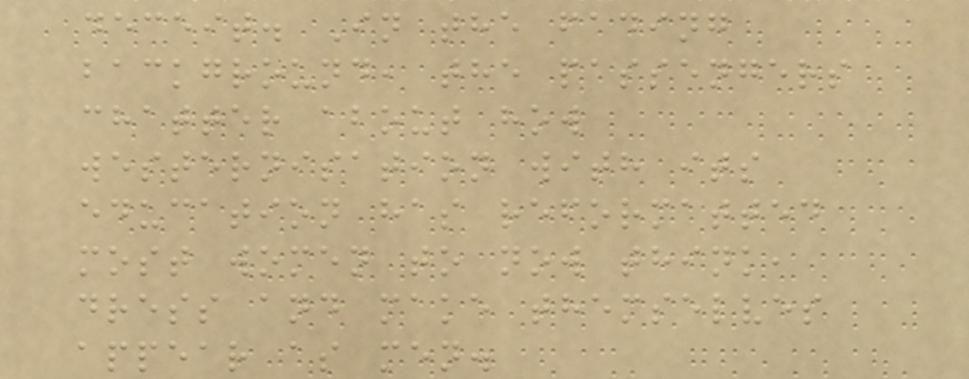deceit. In the fading
background, the passengers
chatter about how
westernisation with its
education has reformatted
most women to now think,
dress and make themselves
appear as men.
